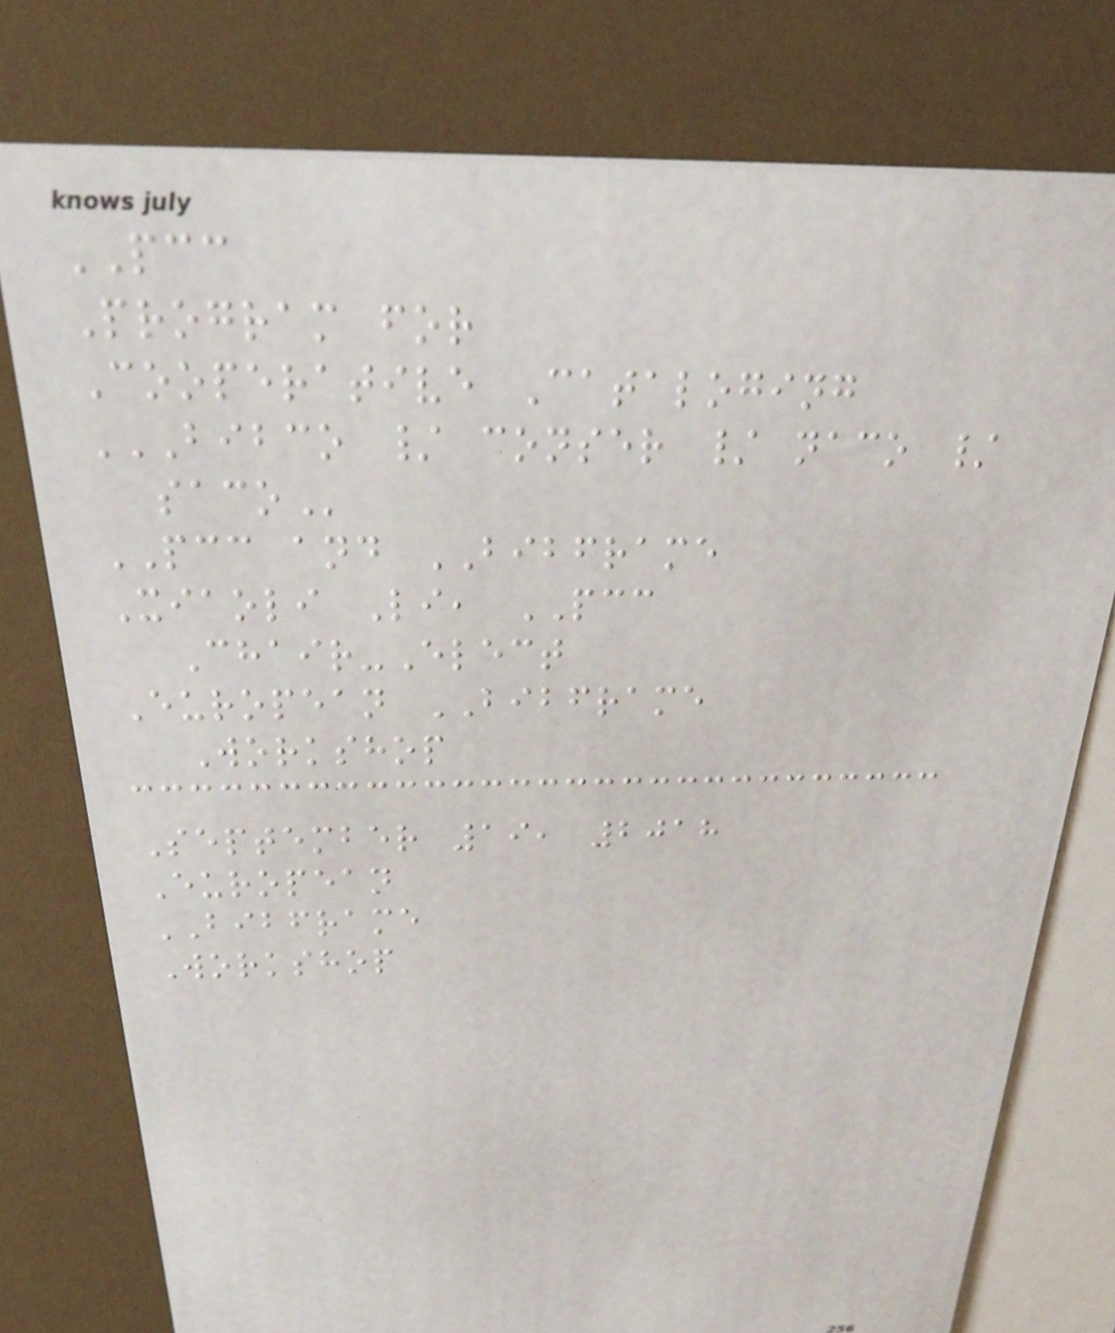PCC
Program for
Cooperative Cataloging
BIBCO / CONSER / NACO /
SACO
PCC and BIBFRAME
Xiaoli Li, PCC
Chair-Elect
European BIBFRAME
Workshop
September 19, 2018
European
BIBFRAME
Workshop
